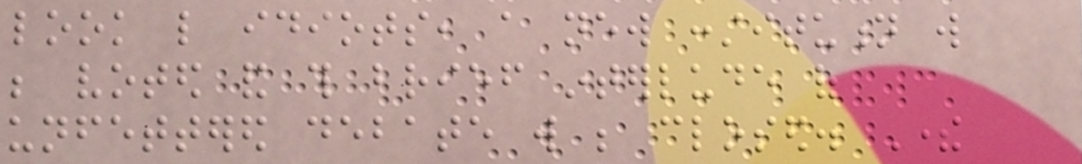look like idiots, a new constitution will
be voted and this brief interlude of
unfettered debate will be closed. There
